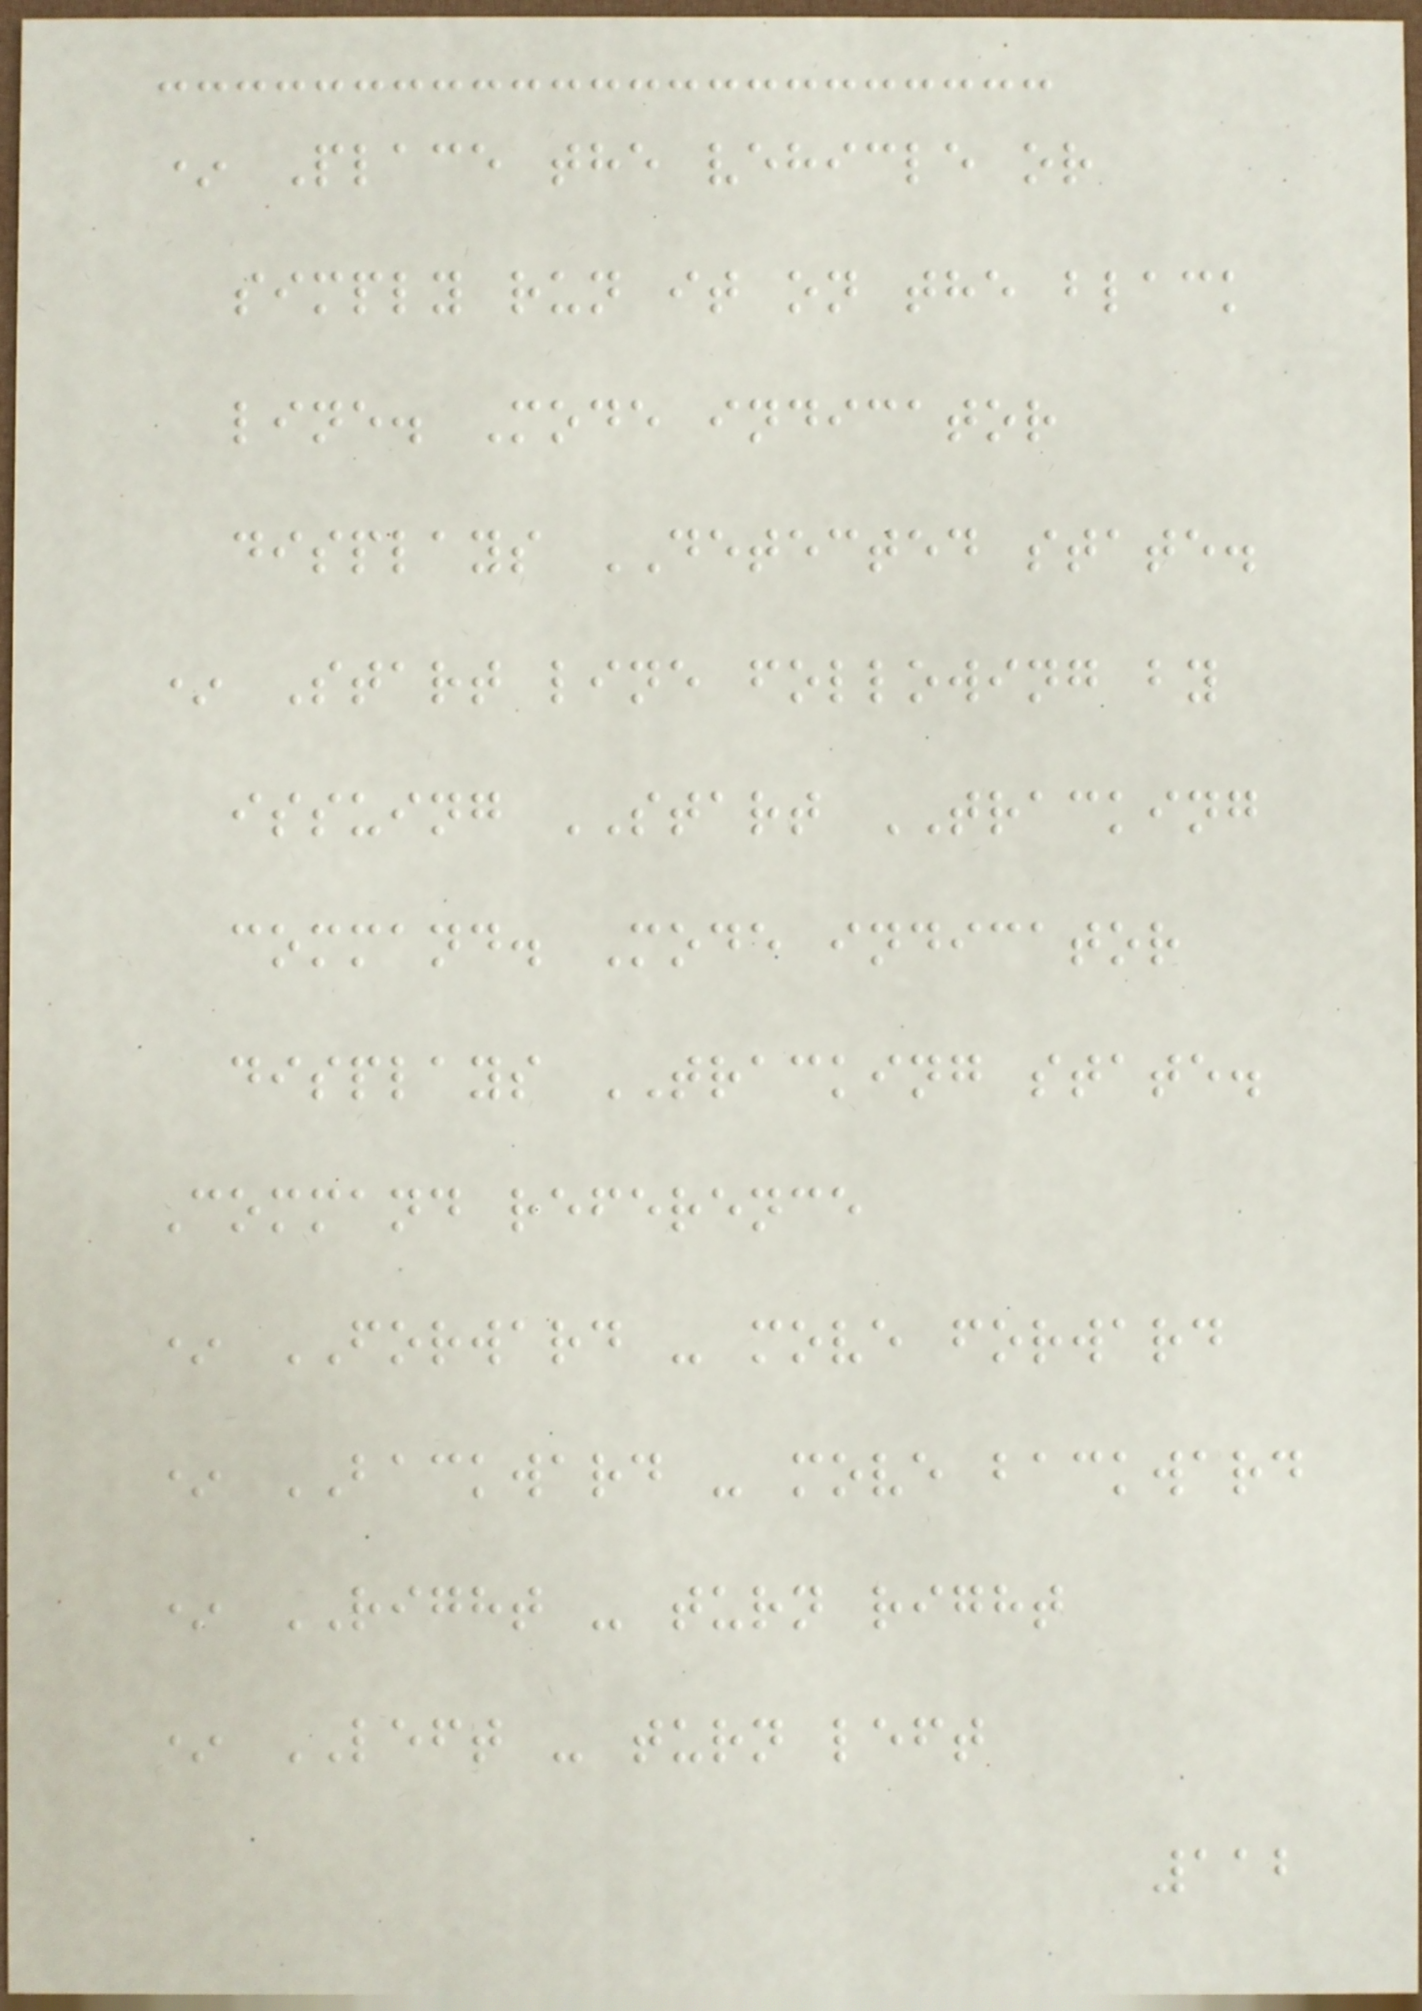* Place the vehicle or
simply run it on the black
line. Mode indicator
displays DETECTED state.
* Start line following by
issuing START TRACKING
command. Mode indicator
displays TRACKING state.
Command reference
* FORWARD - move forward
* BACKWARD - move backward
* RIGHT - turn right
* LEFT - turn left
112
